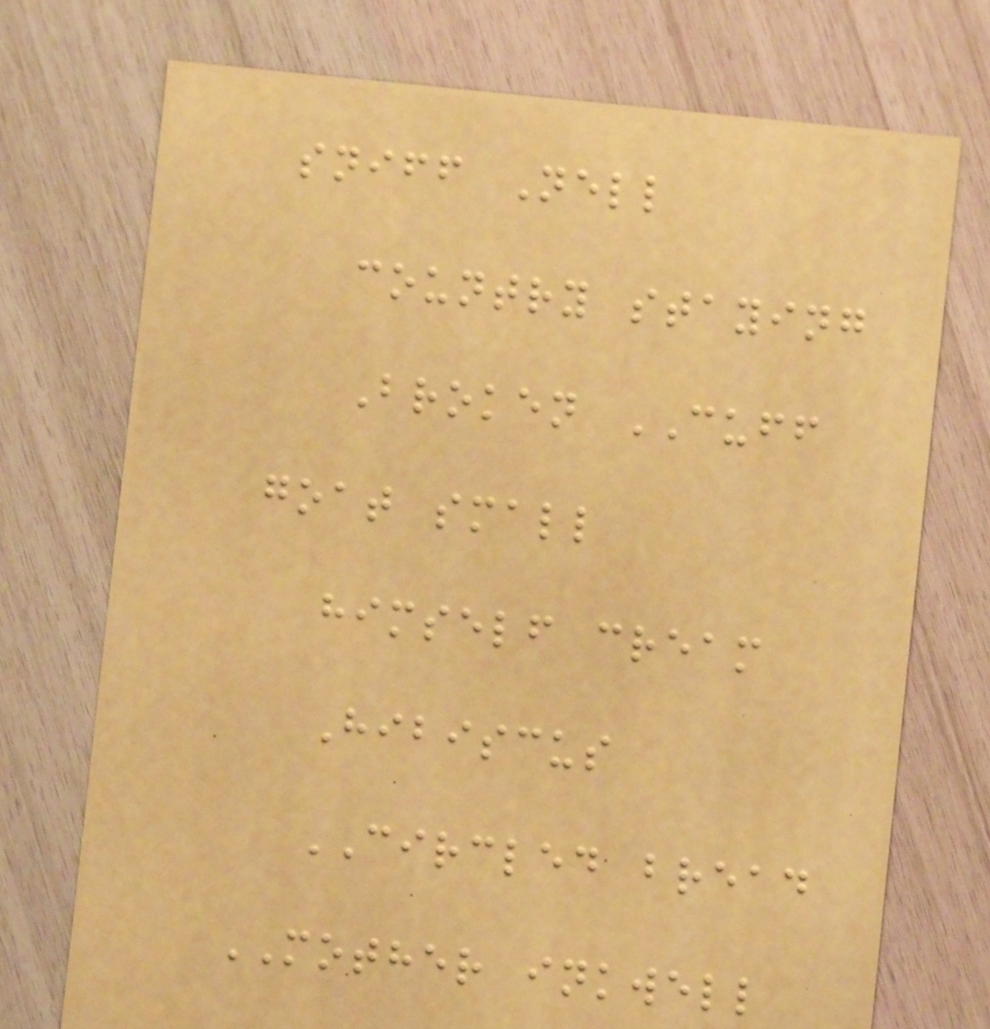sniff Nell
country staying
Broken CUFF
goat small
himself cream
Hibiscus
CIRCLED bread
MOTHER inkwell
